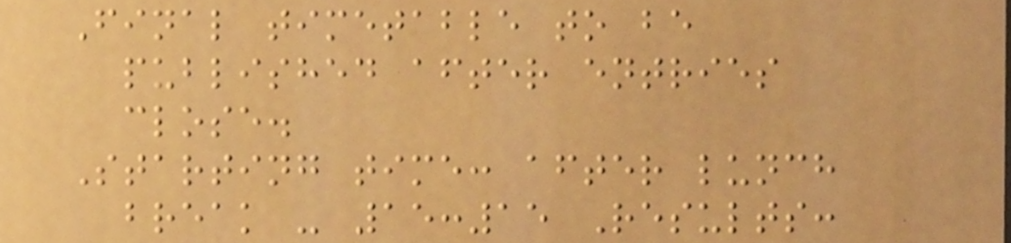Final timetable to be
published after entries
close.
Starting time: after lunch
break - 15:15 Results:
